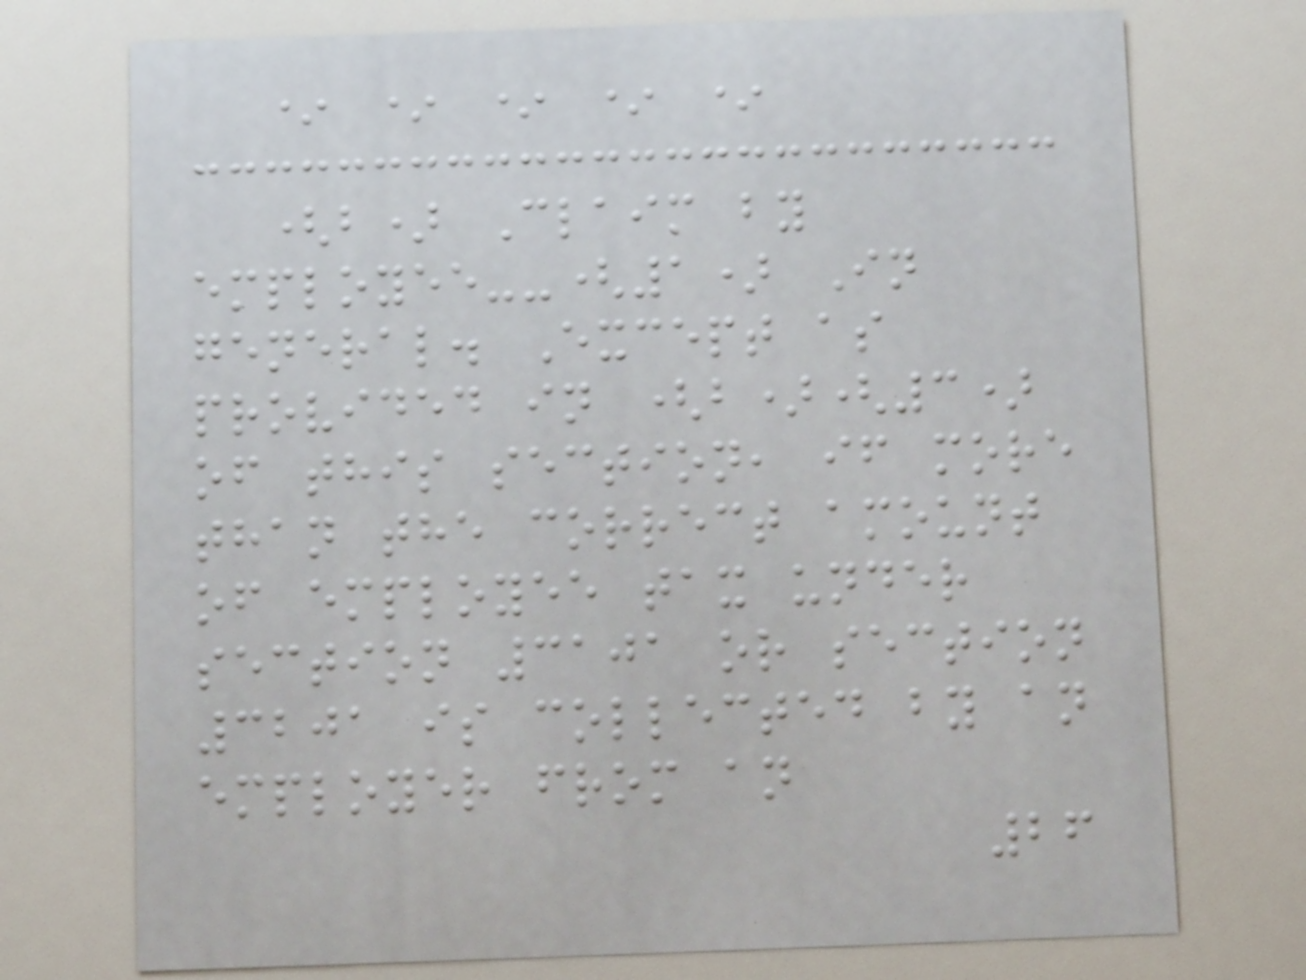* * * * *
(b) Claim by
employee--(1) In
general. Except as
provided in (b)(3)
of this section, if more
than the correct amount
of employee tax under
section 3101 or section
3201 is collected by an
employer from an
26
